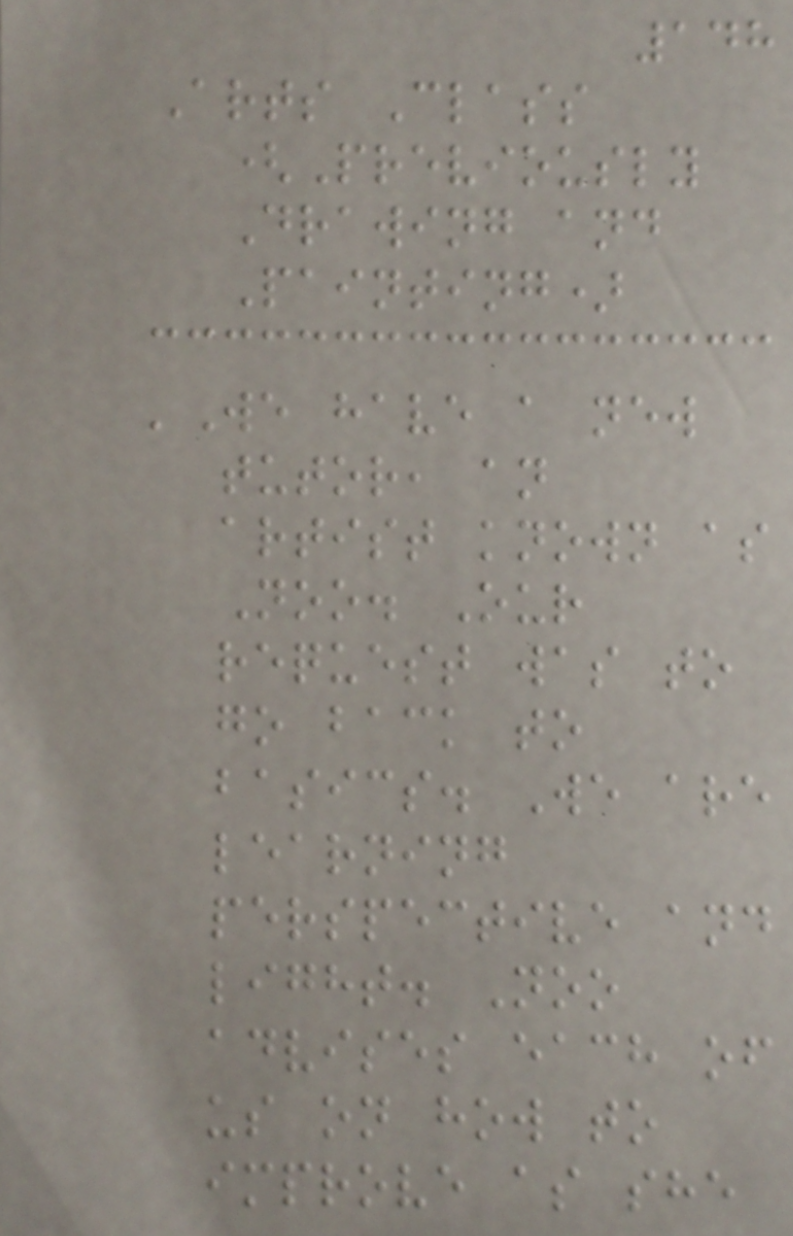148
Arts Class
(Previously
Drawing and
Painting)
'We have a new
tutor, an
artist known as
Noo. Our
request was to
go back to
basics. We are
learning
perspective and
light. Noo
advises each of
us on how to
improve as she
